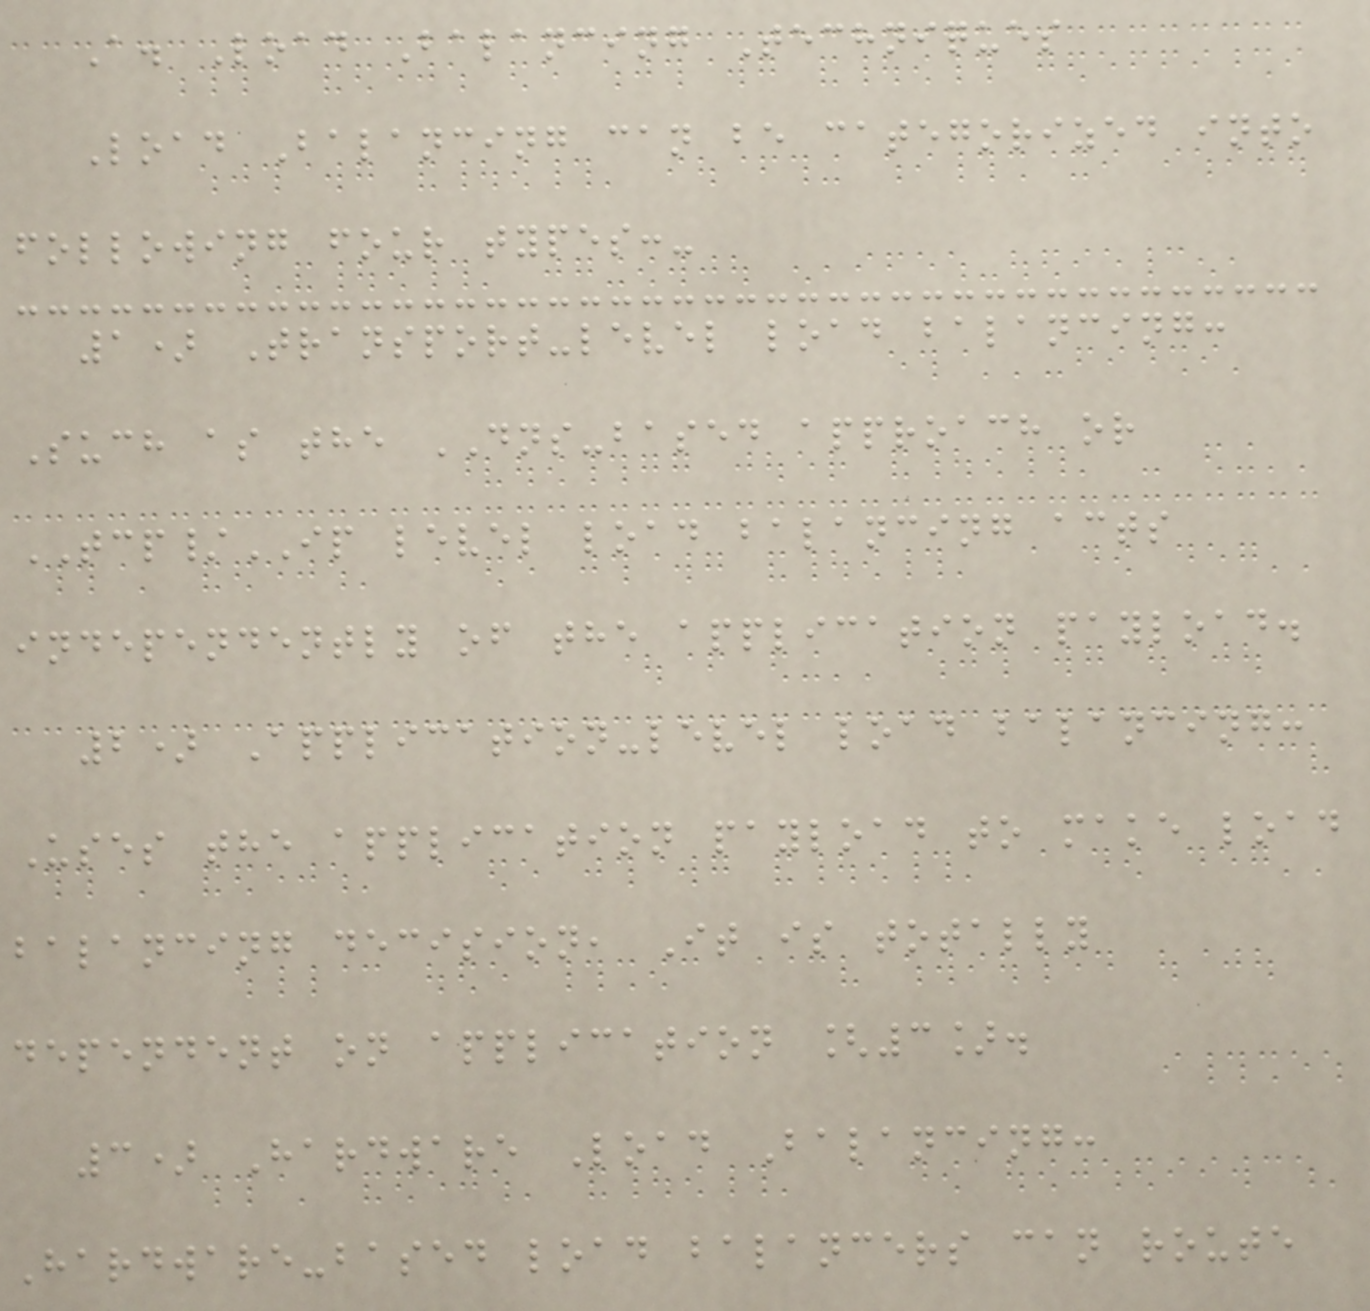A. Load Balancing Techniques
Load Balancing can be categorized into
following four types:-
1) Transport-level load balancing:
Such as the DNS-based approach or
TCP/IP level load balancing acts
independently of the application payload.
2) Application-level load balancing:
Uses the application payload to make load
balancing decision, It is totally
dependent on application [3].
3) Hardware Load Balancing:
Hardware-based load balancers can route
